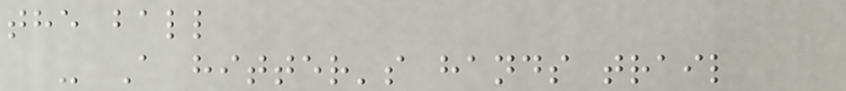the ball
- A hitter's hands trail
